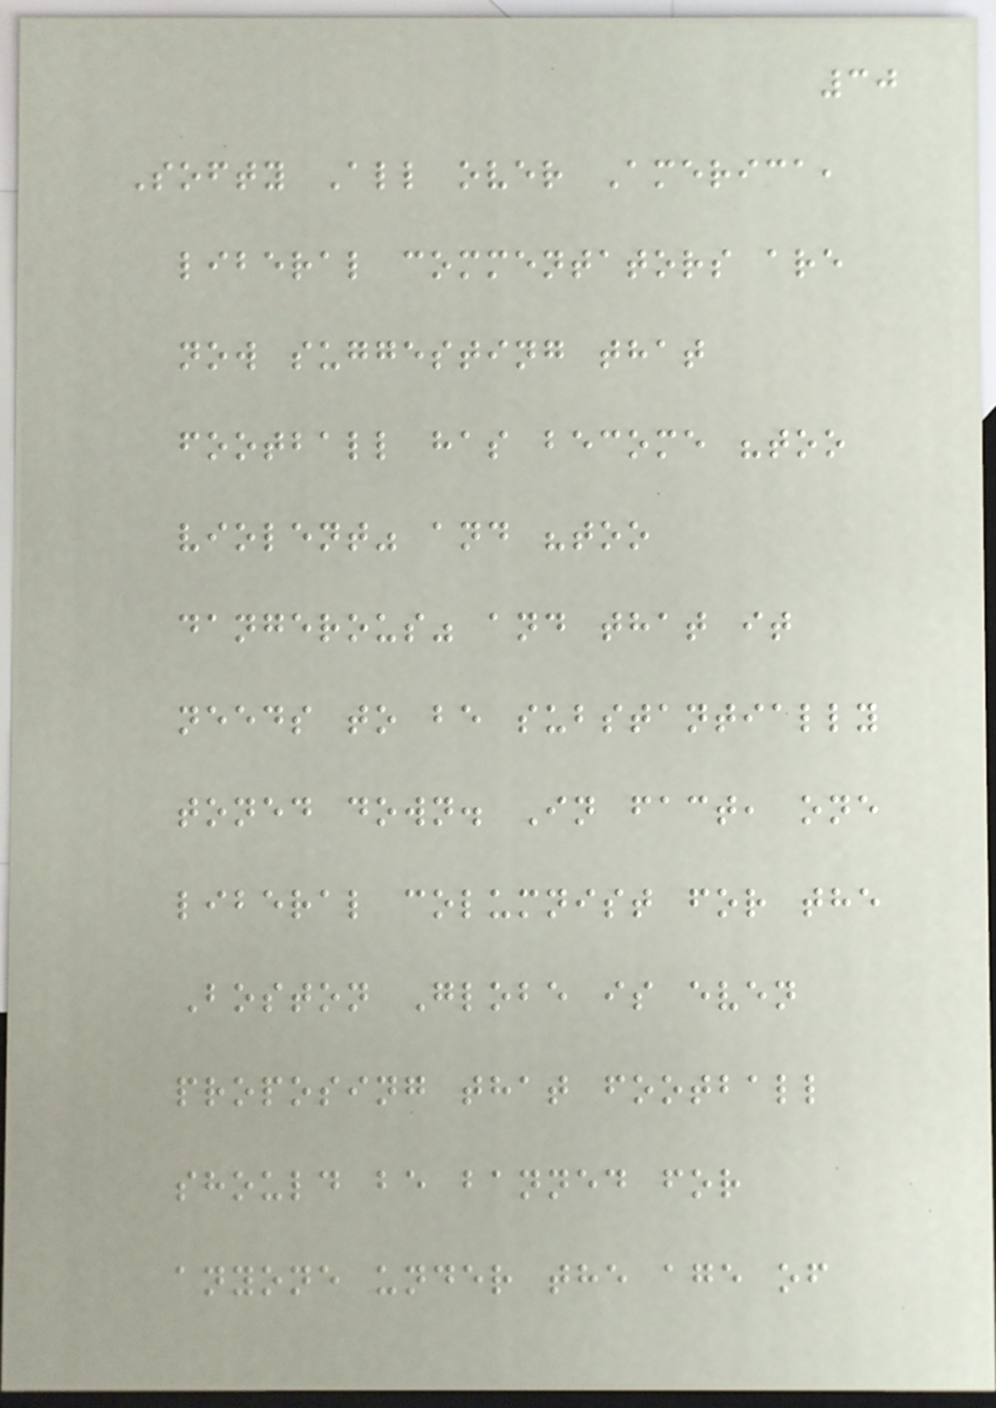30
Softy All over America,
liberal commentators are
now suggesting that
football has become "too
violent" and "too
dangerous" and that it
needs to be substantially
toned down. In fact, one
liberal columnist for the
Boston Globe is even
proposing that football
should be banned for
anyone under the age of
